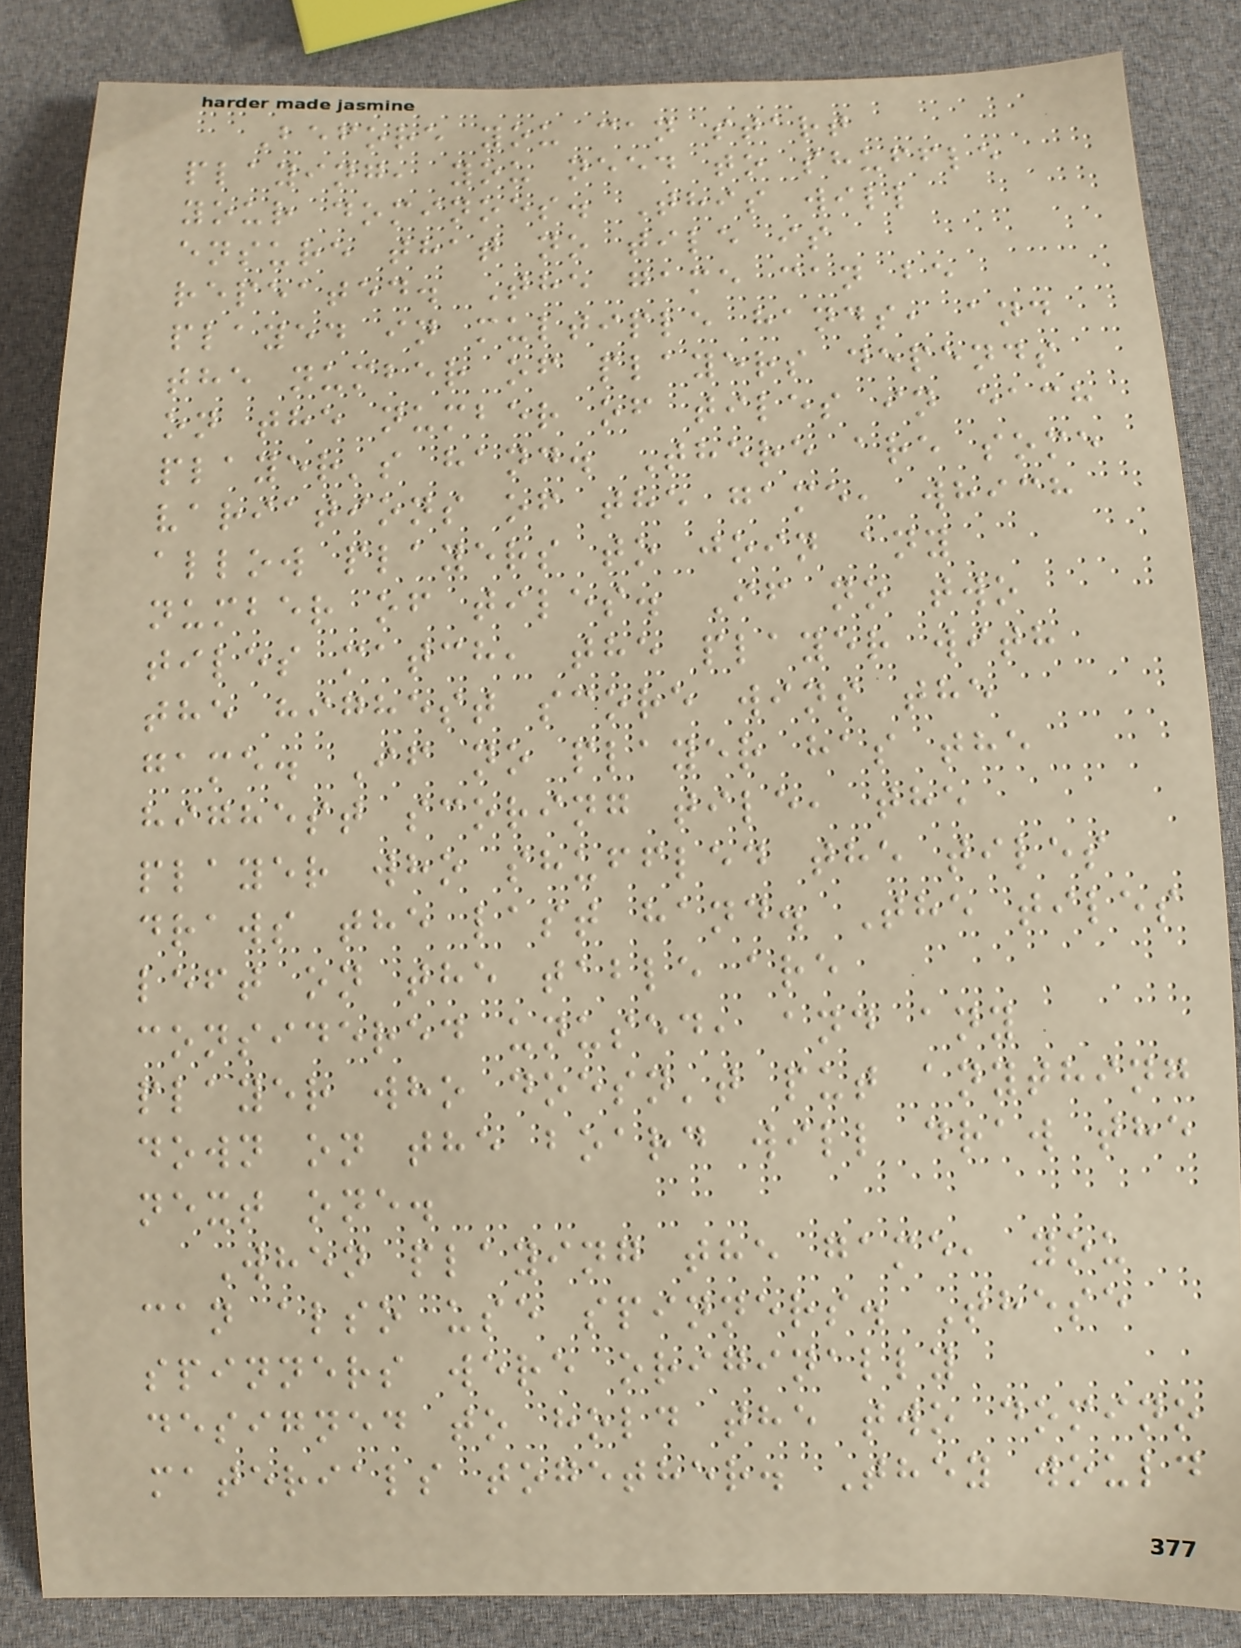Before you can start
playing, you need to shuffle
your dominoes. This will
ensure that no tile is
repeated. The game can be
played in multiple hands, and
the number of players depends
on the number of tiles in each
player's hand. There are some
variations of the game, which
allow players to join any
number of tiles. If no two
tiles match, the player with
the highest score wins the
game. If no player has the
highest scoring tile, the
player who shuffled the tiles
draws the last hand. The tiles
left on the table are
considered unused, and any
player who doesn't put anything
down on the board will draw the
next one.
When playing the game, you
can also use spinners. These
spinners were originally
designed to hold the two domino
materials together. They would
